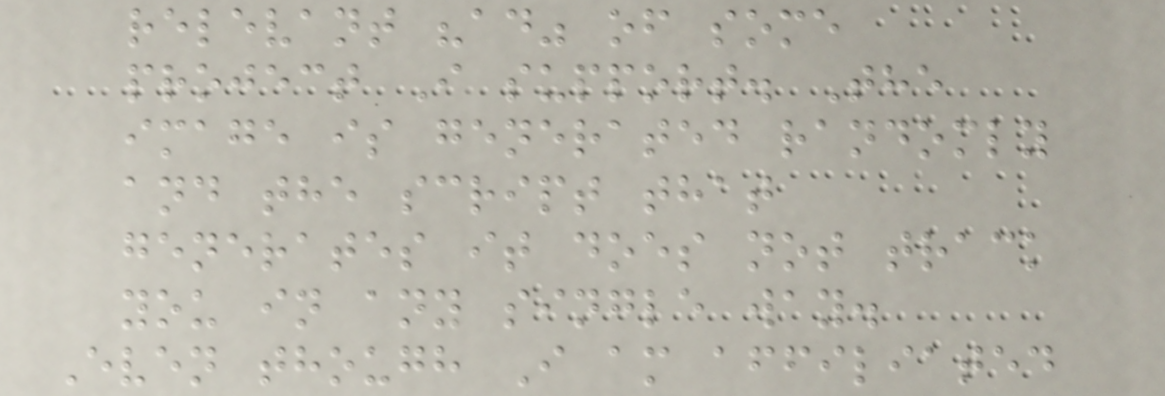relevant "ad" of some
project I support. The
image is generated randomly
and the script that
generates it does not track
you in any single way.
Even though I am affiliated
